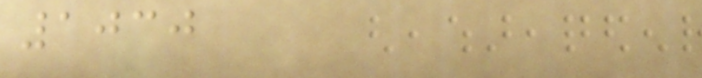1030
